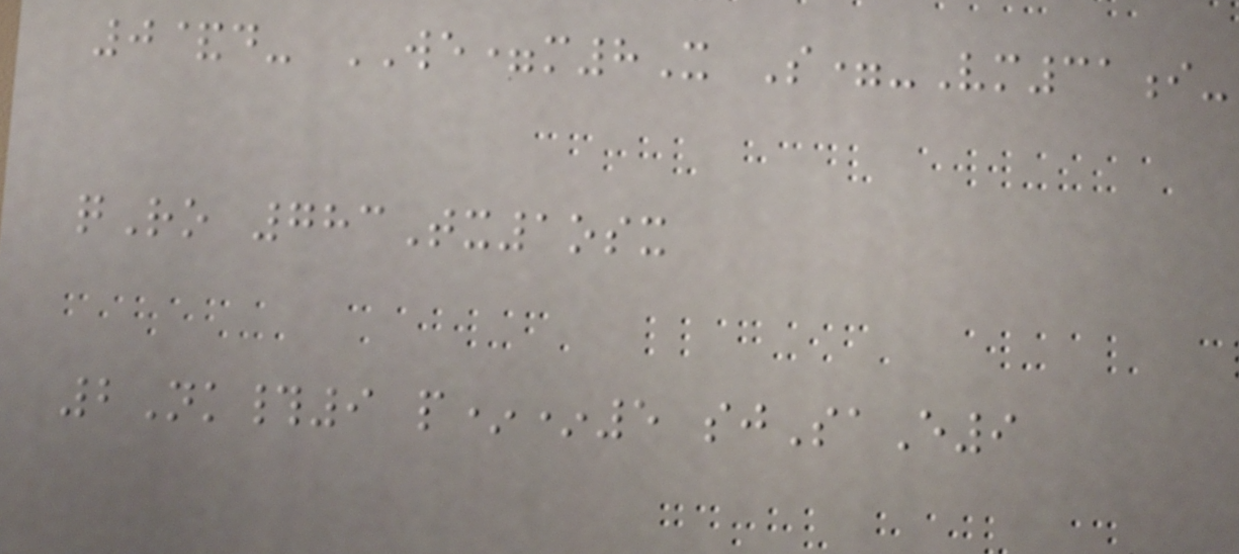0&d- WE=m8X S=-Vm31i-
qRo 783Tx1osx
2Nk#9 p**5 sjSaE9
